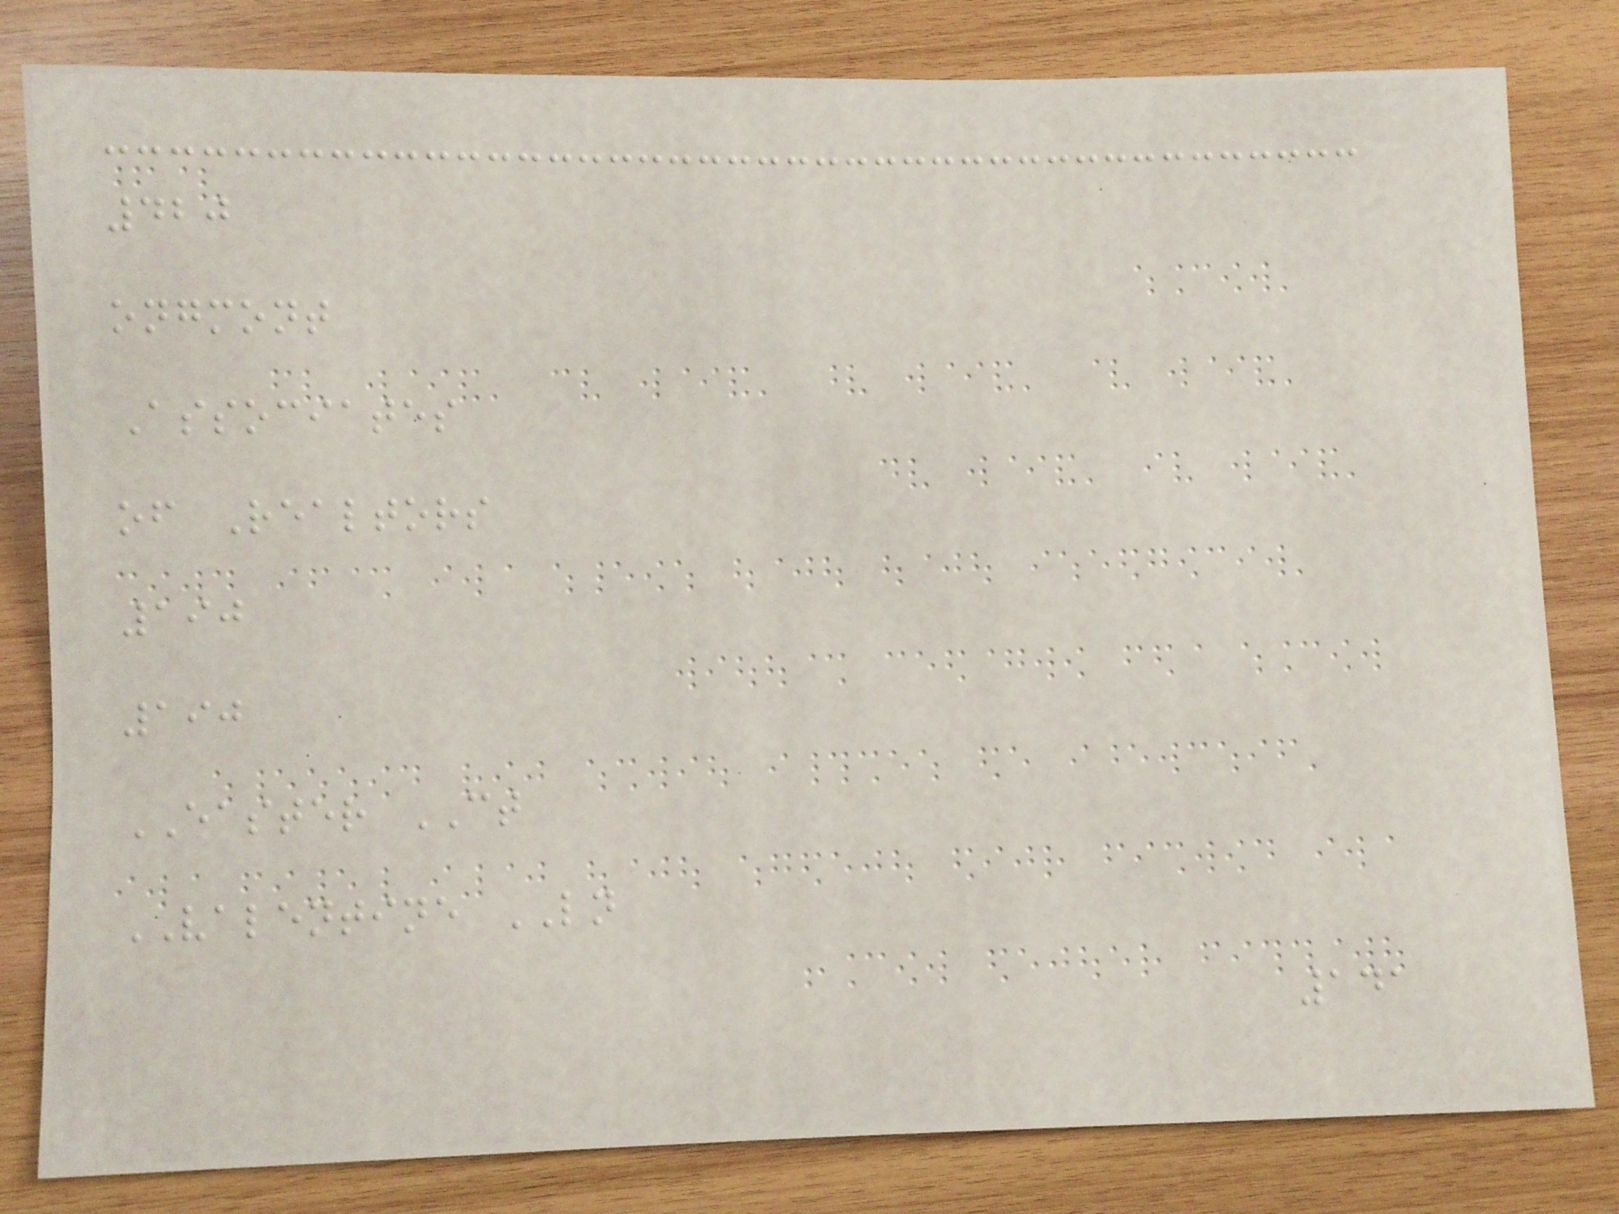420
ongmont
Associates
of Realtors
190
190
EASTER CT
VALENTINE LN
141
